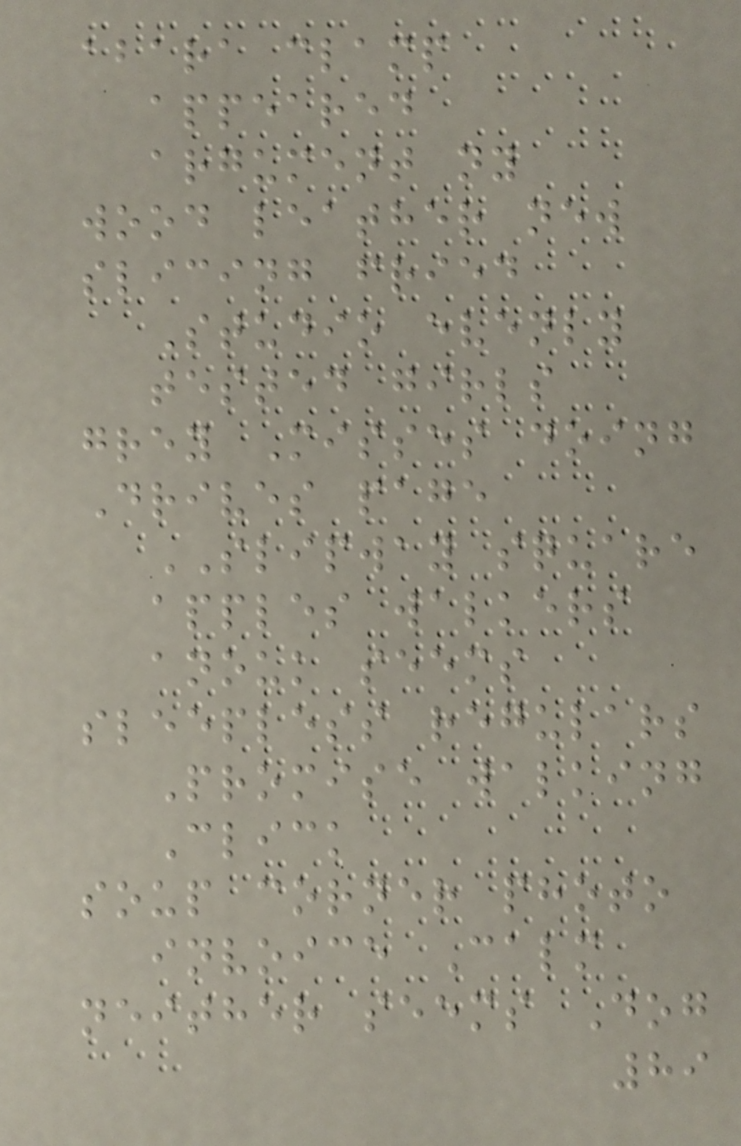abara clamp
appeared
argument ny
wood leather new
slicing fried
Studio evenly
tested girls
grey Misses doing
Drives page
SLIPWAY square
apples walkers
anouk seems
sleepless regulars
Promise walking
Click
soup corner photo
invoice Calm
neither seems Dog
89
